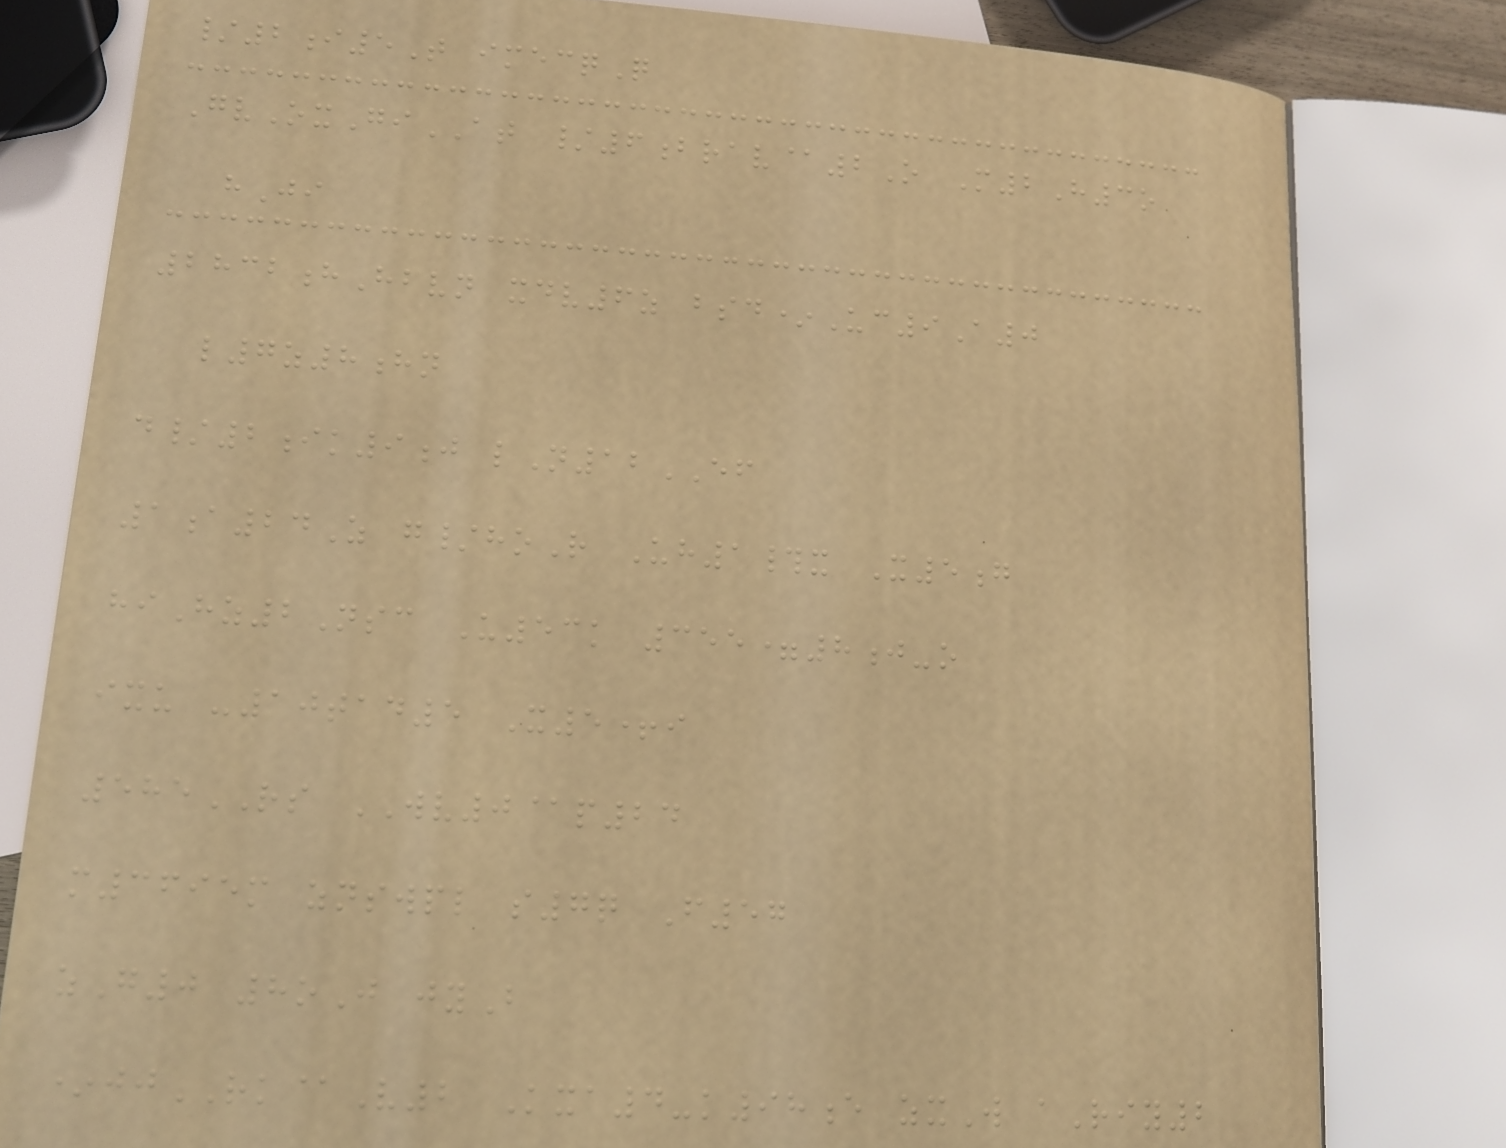/2i5T imecqQ
GvOxGiAT /6brav@2O M2H3o
hJi
2832hHbvn xdv6z bsd*Uc9A0
l7z8hn
d/2ik9j lN12EF
1a24Z g/hoR Uh1#x X5g
hiHz2Nsc U53k 355=8j-o
ixu -10tad5 X5+i
585RS WV0@p24
m3695m znswpl s7q F57
zG0 8oJ jyB
*jjRK@V2 Kxa4-k98e zxW aRiy2
